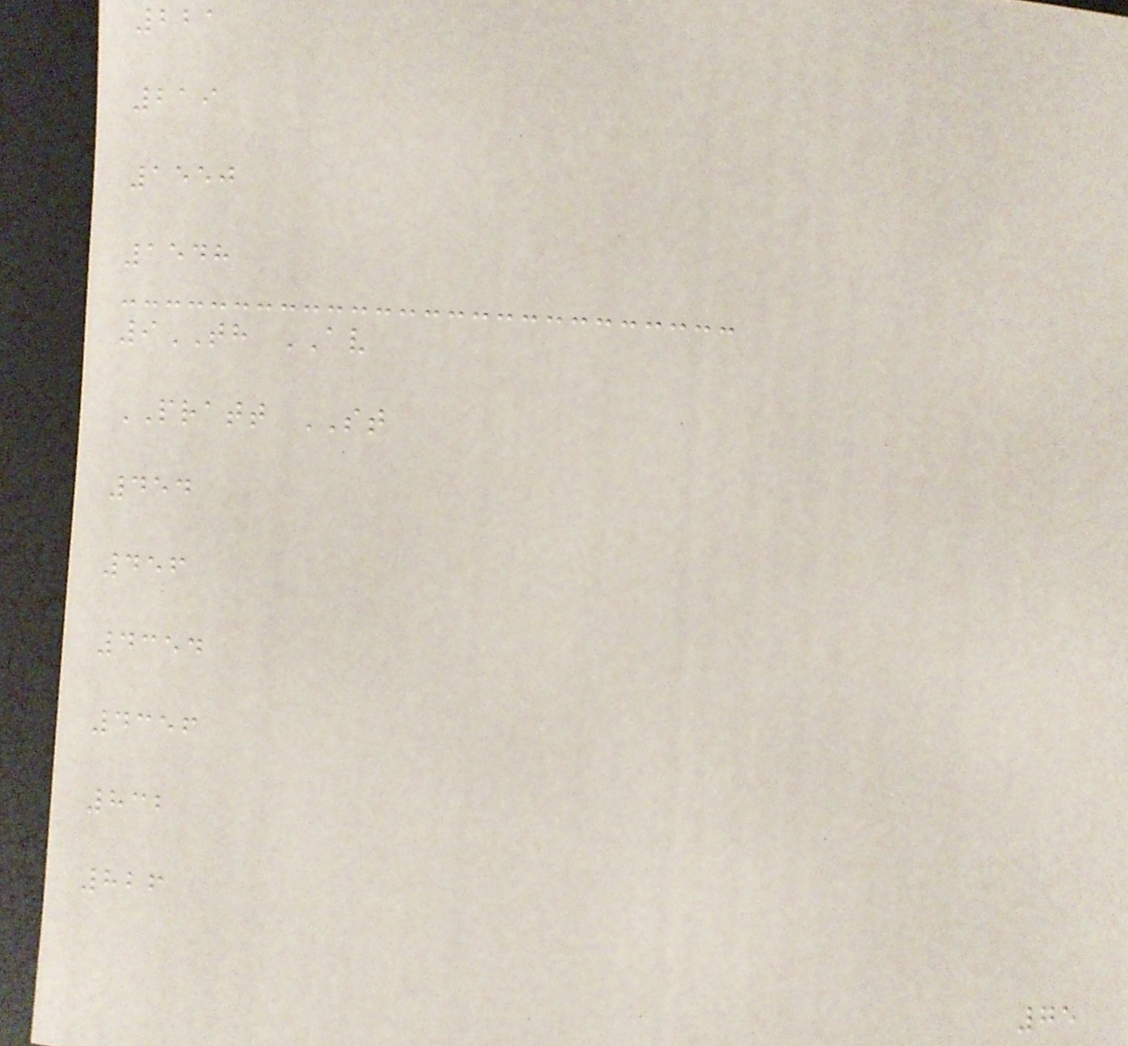221
219
1550
1548
9TH AV
PRATT ST
454
456
4354
4356
832
826
75
